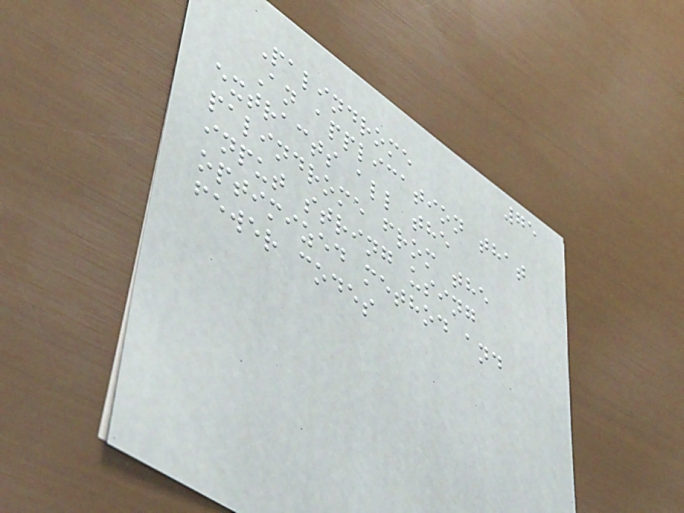75
Palindrome
An application that
extracts all the
palindrome from the
input string using
optimized method and
fewer codes
